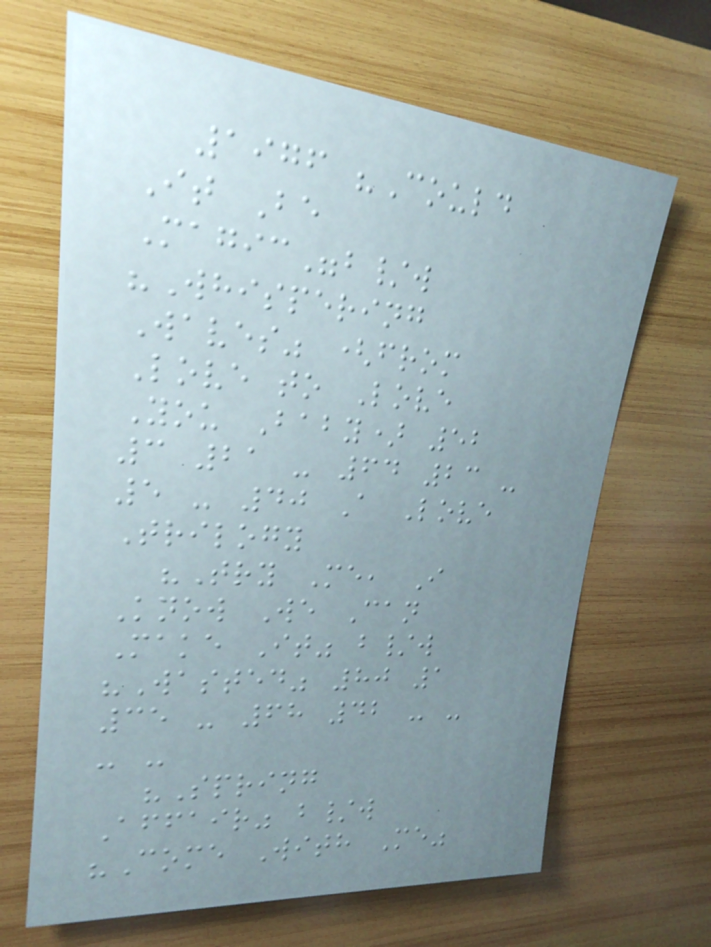1976 "Could
It Be
Magic"b/w
"Whispering
Waves" (from
Love to Love
You Baby) 52
3 21 - 64 23 -
5 - 40 A Love
Trilogy
"Try Me, I
Know We Can
Make It" b/w
"Wasted" 80 1
35 - 68 42 - -
- -
"Spring
Affair" b/w
"Come With Me"
